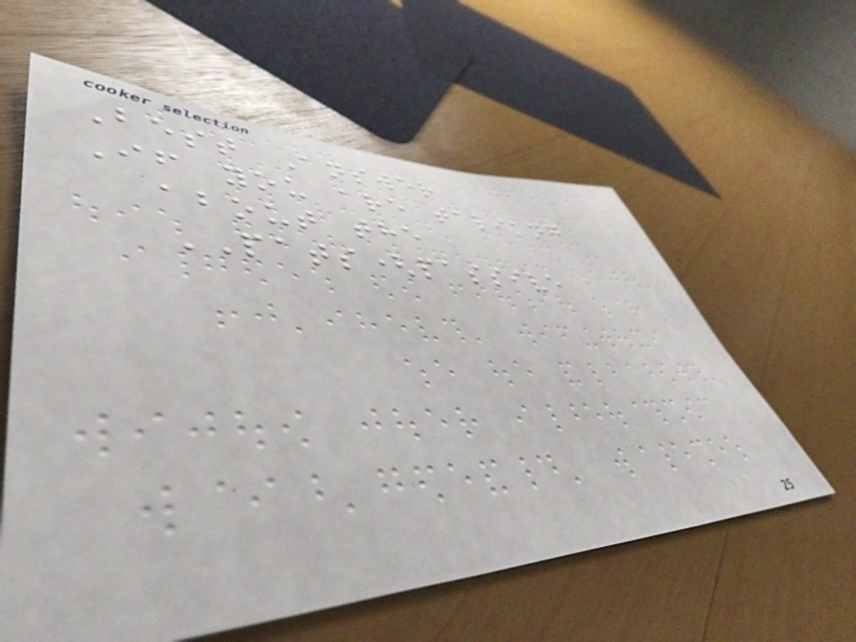Best Answer
If you are talikng
about the
PATS(passive
